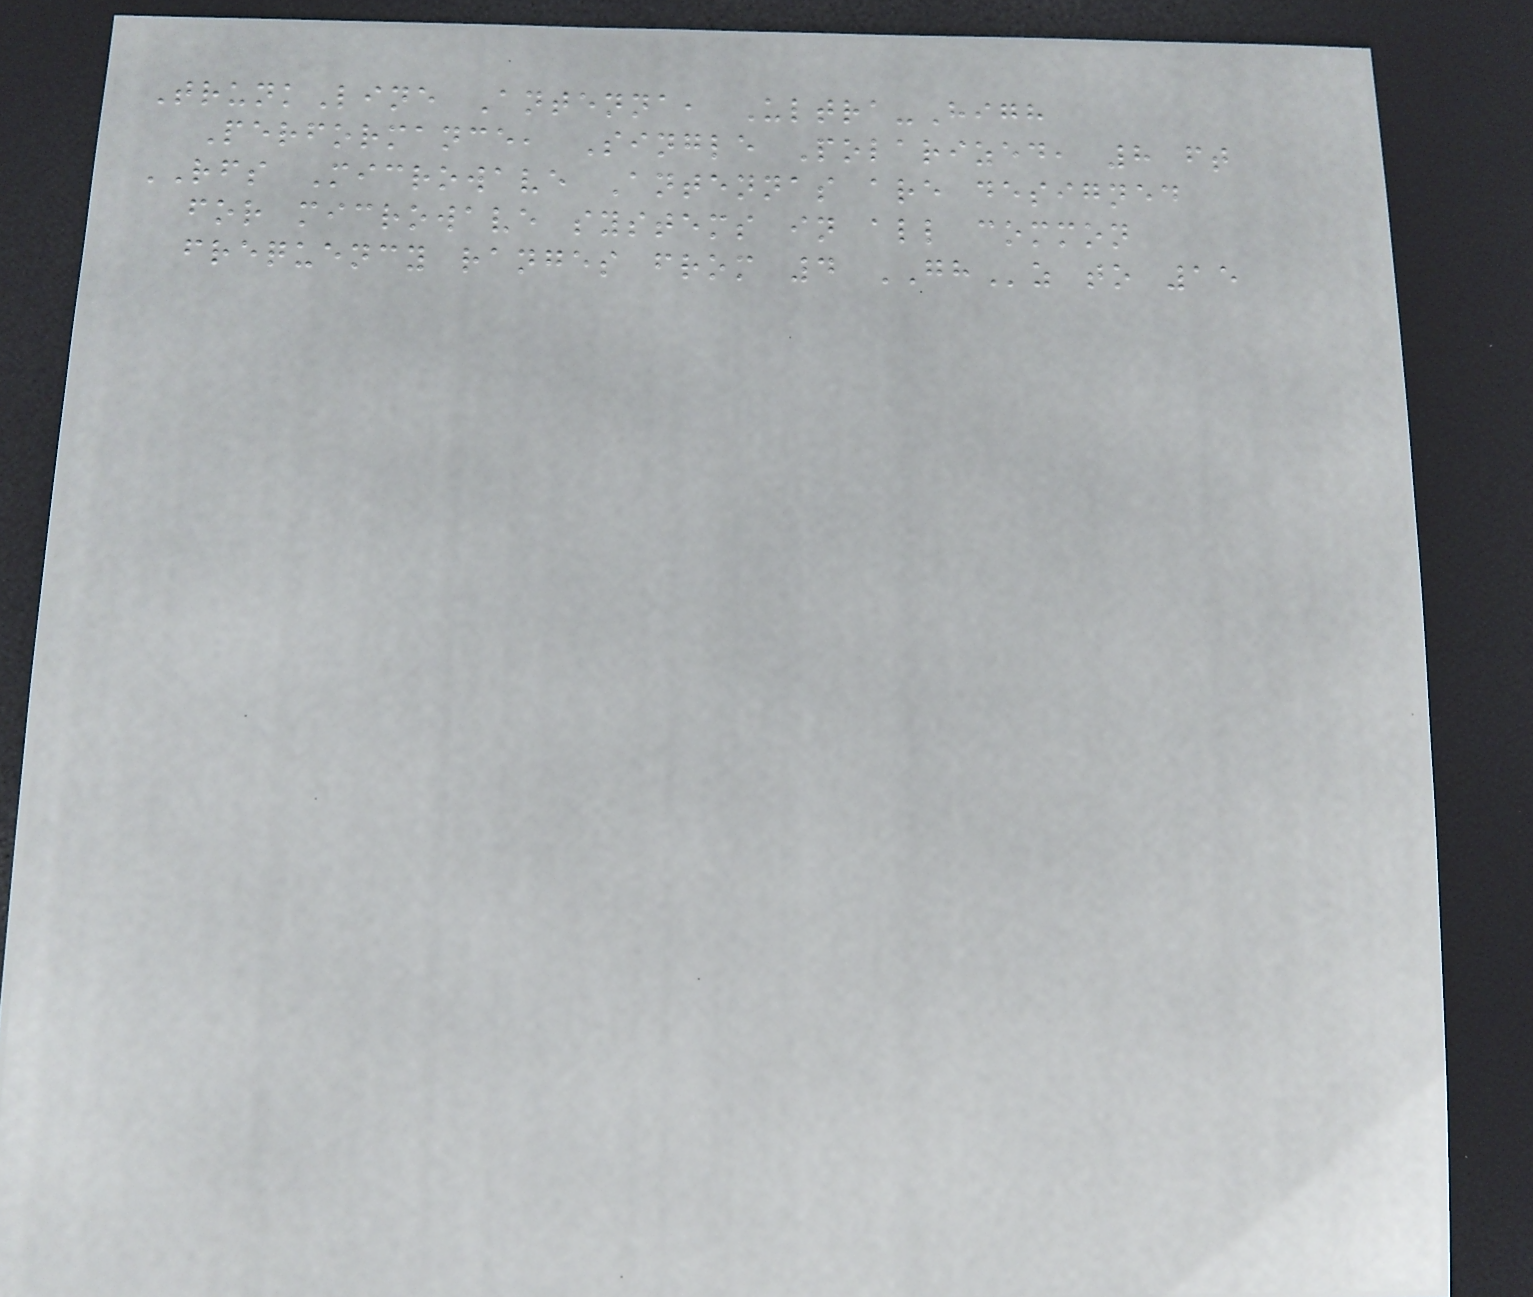TrunkLine Antenna, Ultra-High
Performance, Single Polarized, 8 ft
RFS Microwave Antennas are designed
for microwave systems in all common
frequency ranges from 4 GHz to 15
